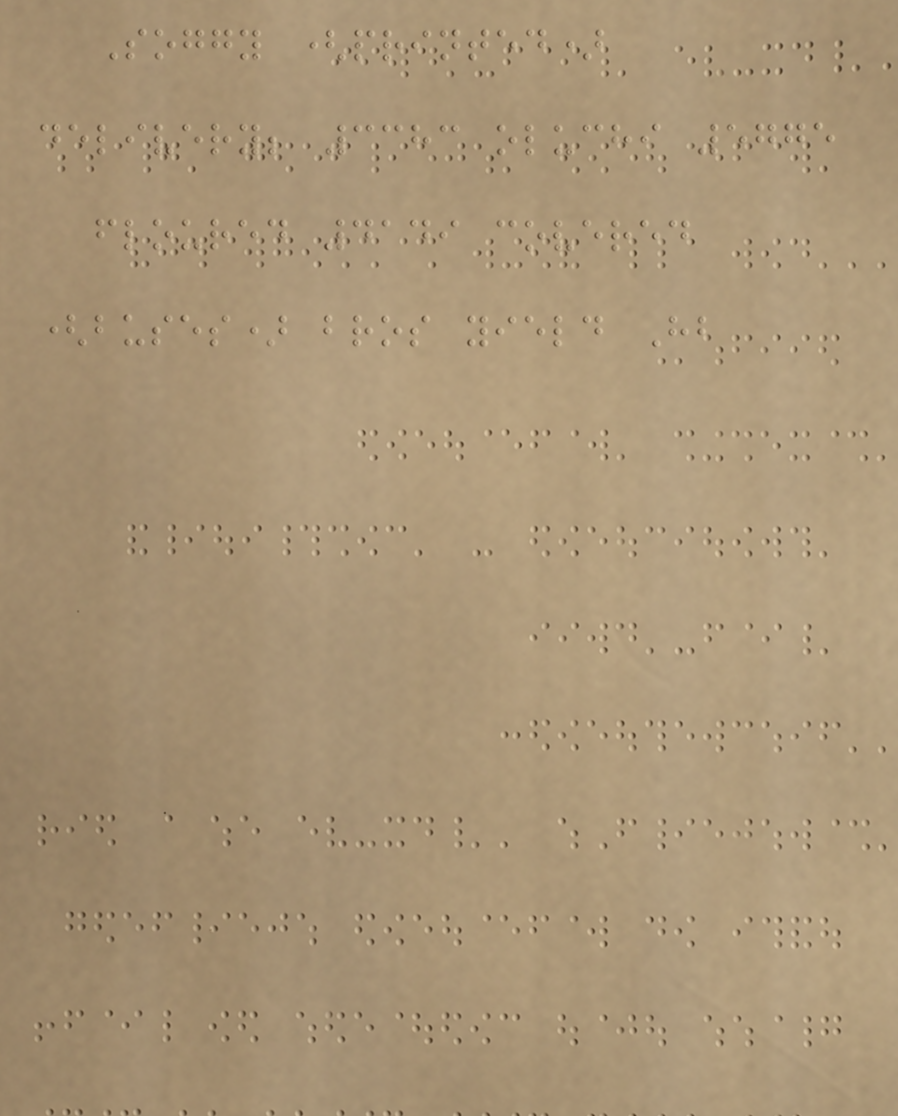Soggy (printed)
delivery; 3383 oluchi 5775
floured 4149 covered
(buses) bros yield Hb
